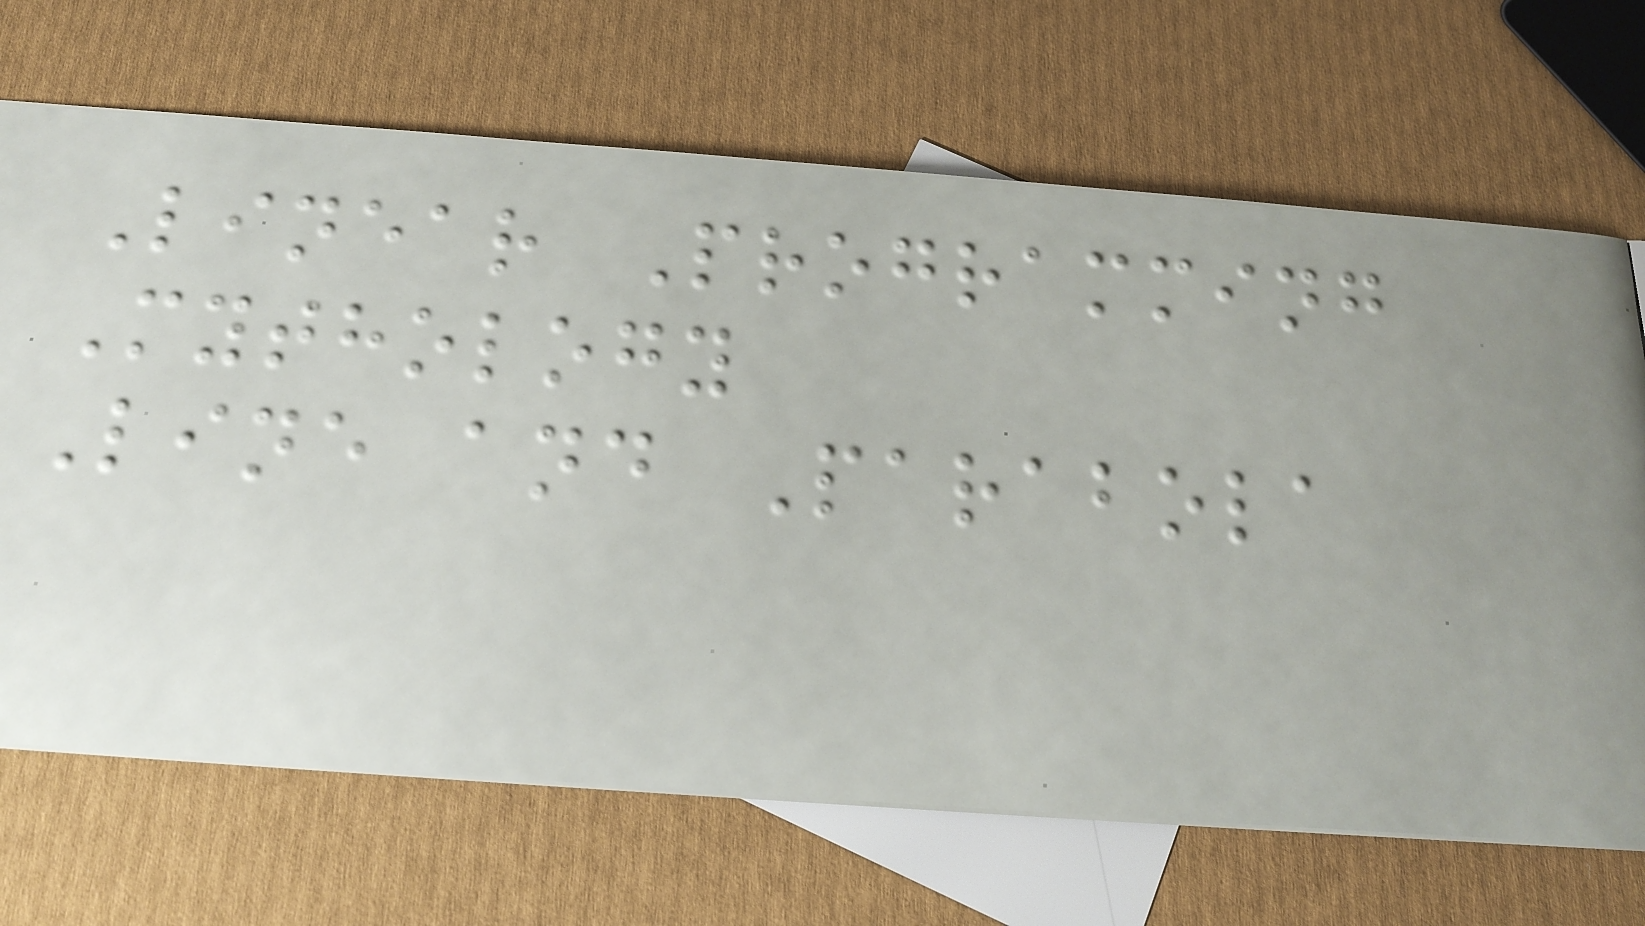Linear Programming
Mythology
Line and Parabola
